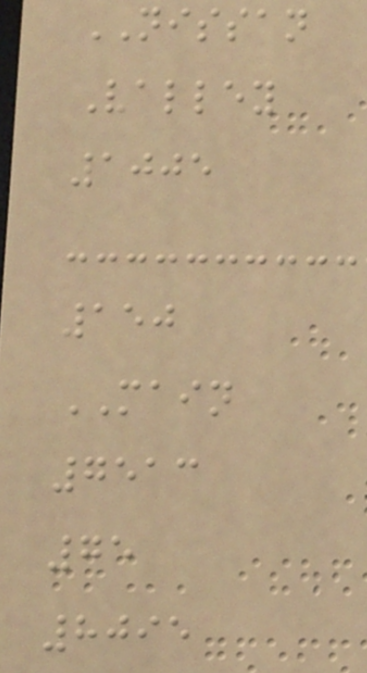NISSAN
Valley
1005
150
MAIN
7513
75
8095
